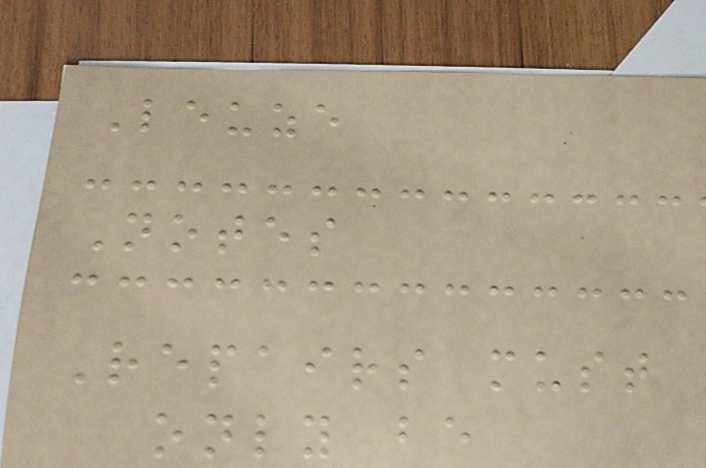Leuze
Notes
Repairs must
only be
